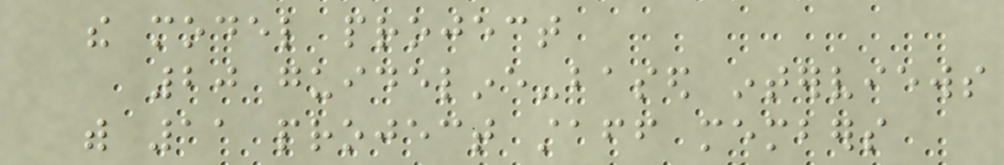the model project
20 guideline-based interviews
with 11 project staff members
